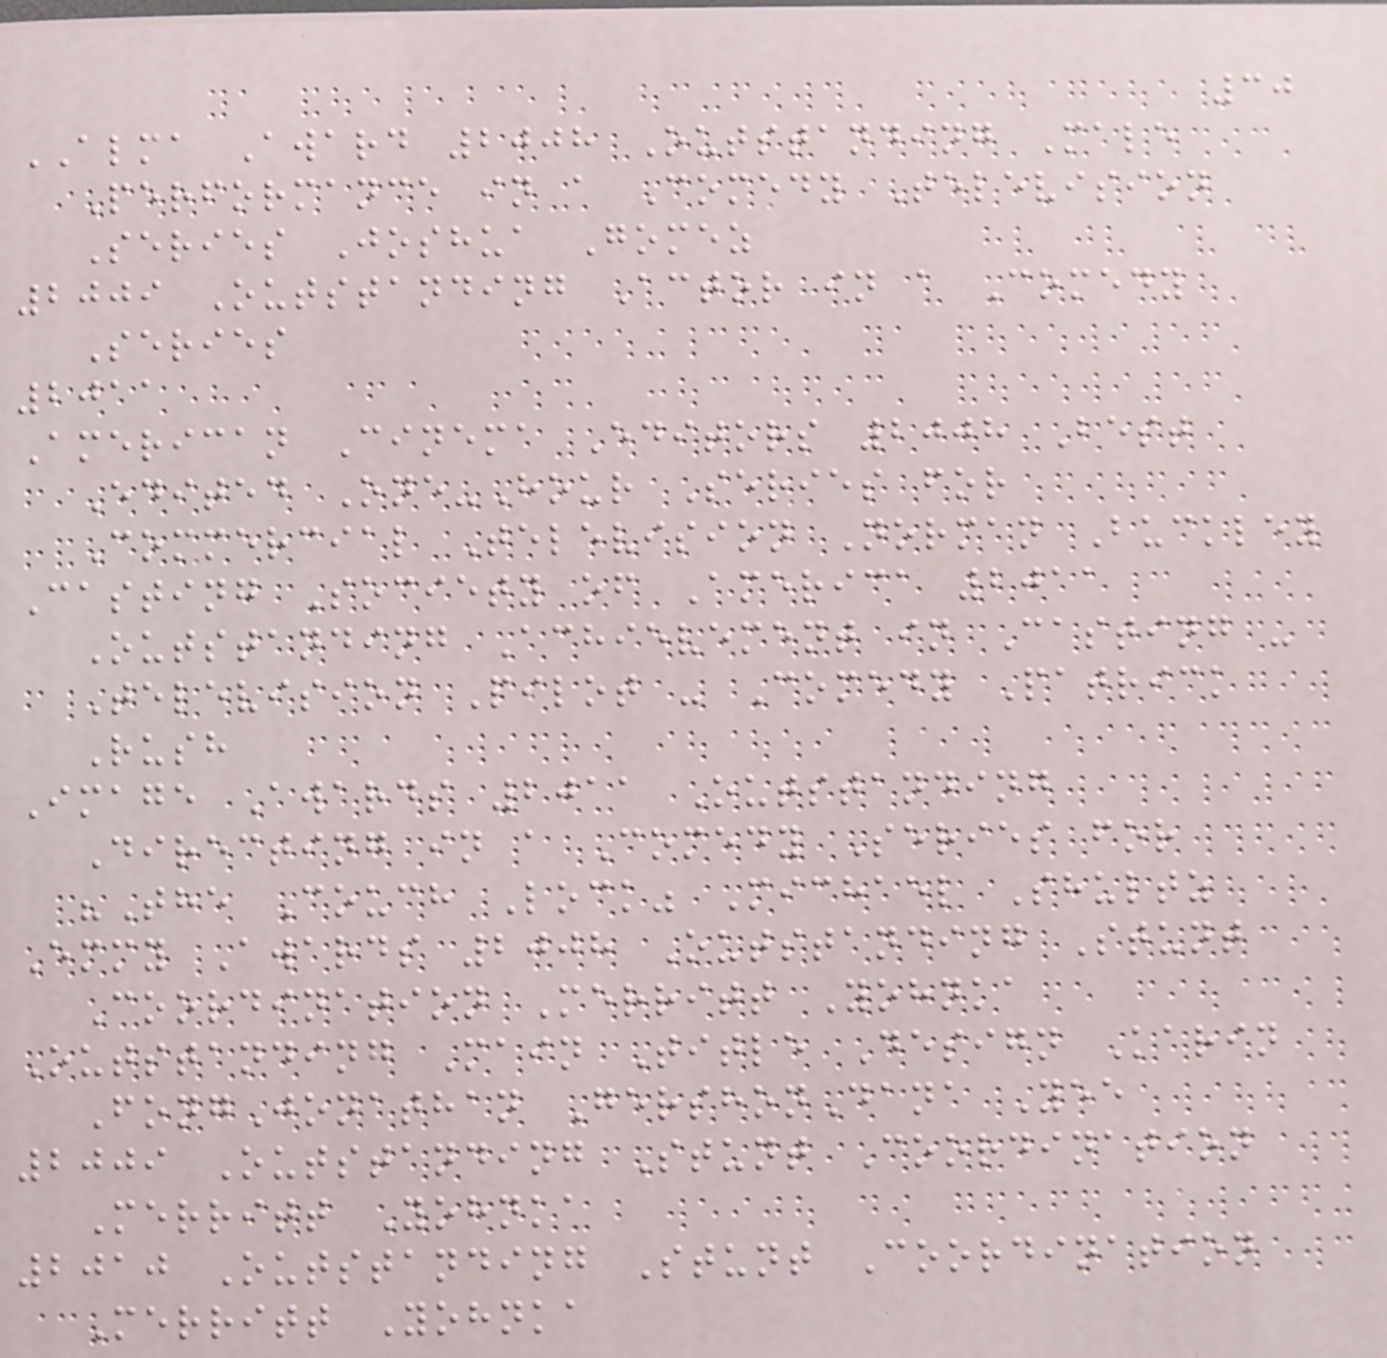30
ALMA Award 2008 Outstanding Male
Performance in a Comedy Television
Series Joshua Gomez
2009 Outstanding Actor in a Comedy
Series
2011
American Cinema Editors 2008 Best
Edited One-Hour Series for
Commercial Television Norman Buckley
Casting Society of America 2011
Outstanding Achievement in Casting -
Television Pilot - Comedy Patrick
Rush
Image Awards 2011 Outstanding
Directing in a Comedy Series for
"The Couch Lock" Michael Shultz
Emmy Awards 2008 Outstanding Stunt
Coordination Merritt Yohnka
Outstanding Main Title Design Karin
FongJonathan GershonDana Yee
2009 Outstanding Stunt Coordination
Merritt Yohnka
2010 Outstanding Stunt Coordination
Merritt Yohnka
